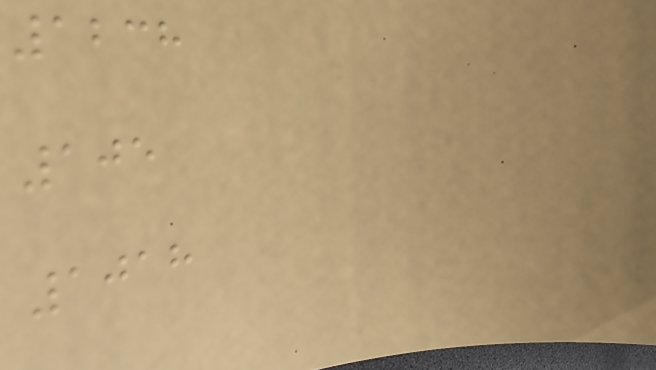1238
105
1018
